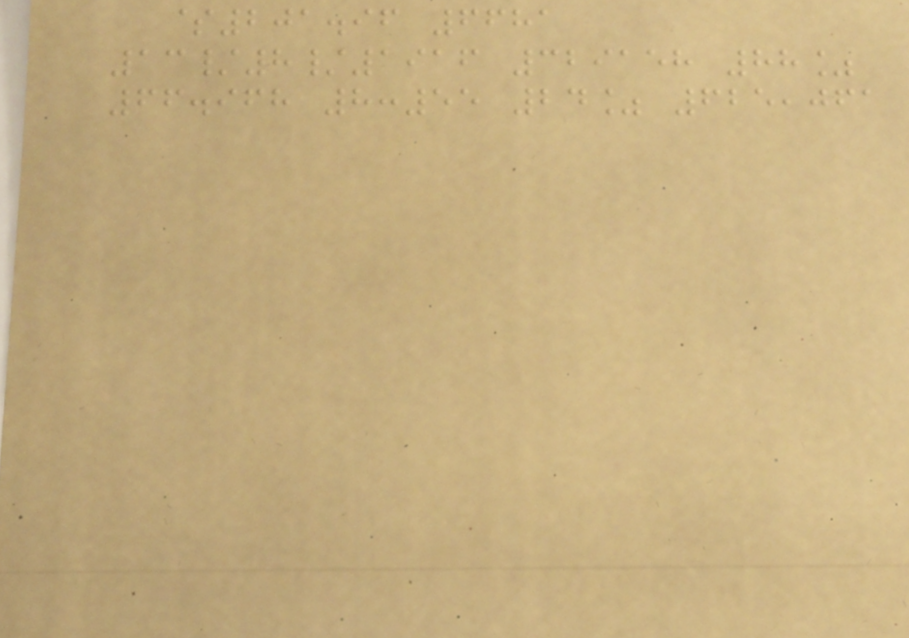$201.96 6681
13/8/1916 329158 88%
66.968 8:55 24% 625,061
